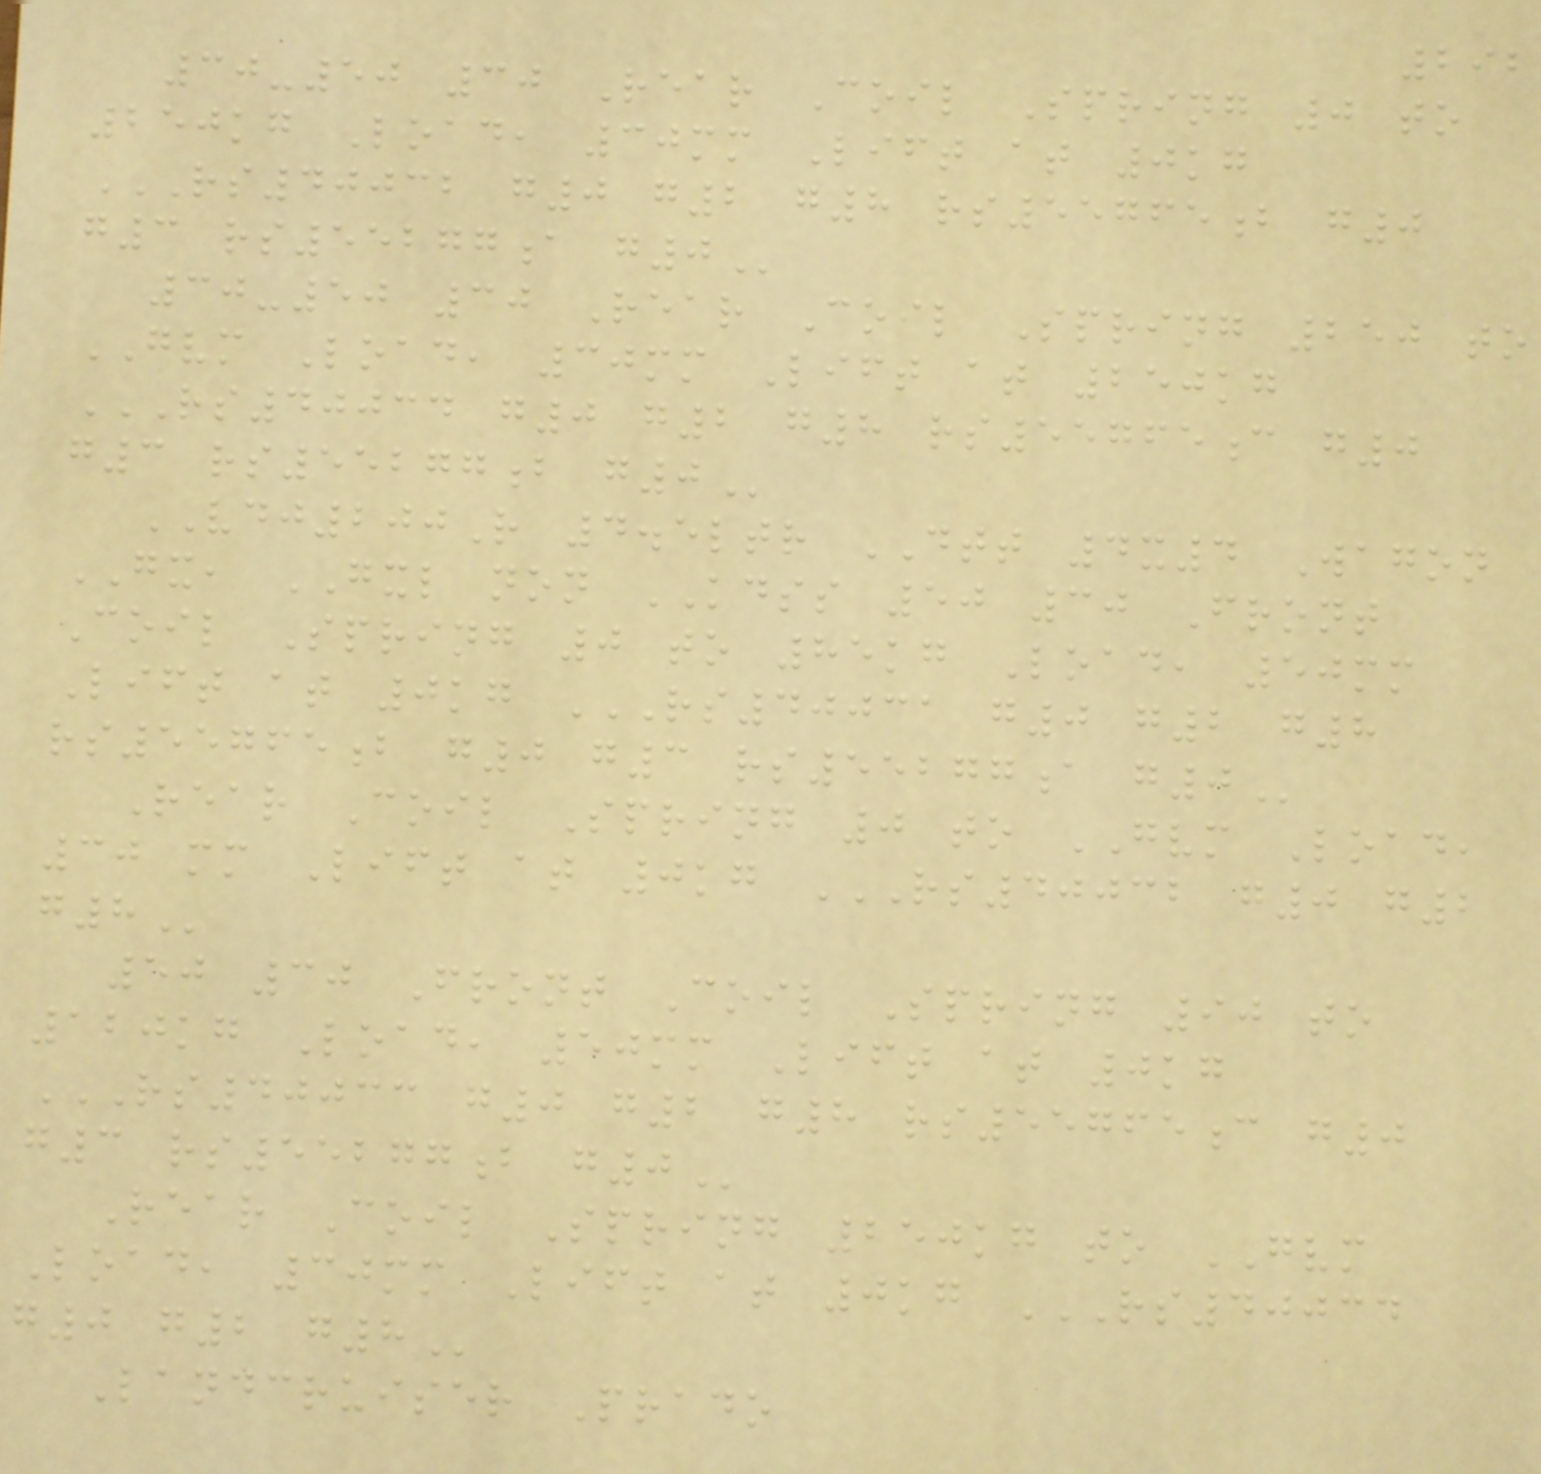292
30-50 30 Rear Coil Spring 0 to
250kg Load, 30mm Lift at 0kg
RS40032 G0 G2 G8 RS55765B G0
G3 RS55277A G0
30-50 30 Rear Coil Spring 250 to
GVM Load, 30mm Lift at 250kg
RS40034 G0 G2 G8 RS55765C G0
G3 RS55277B G0
VDJ200R 4.5ltr DTT 4x4 Wagon
GX, GXL non KDSS 50 30 Front
Coil Spring 0 to 85kg Load, 50mm
Lift at 0kg RS40031 G0 G2 G8
RS55765B G0 G3 RS55277A G0
Rear Coil Spring 0 to GVM Load,
30 mm Lift at 0kg RS40032 G0 G2
G8
50 30 Front Coil Spring 90 to
120kg Load, 50mm Lift at 0kg
RS40033 G0 G2 G8 RS55765C G0
G3 RS55277B G0
Rear Coil Spring 250kg to GVM
Load, 30mm Lift at 0kg RS40034
G0 G2 G8
Landcruiser Prado
